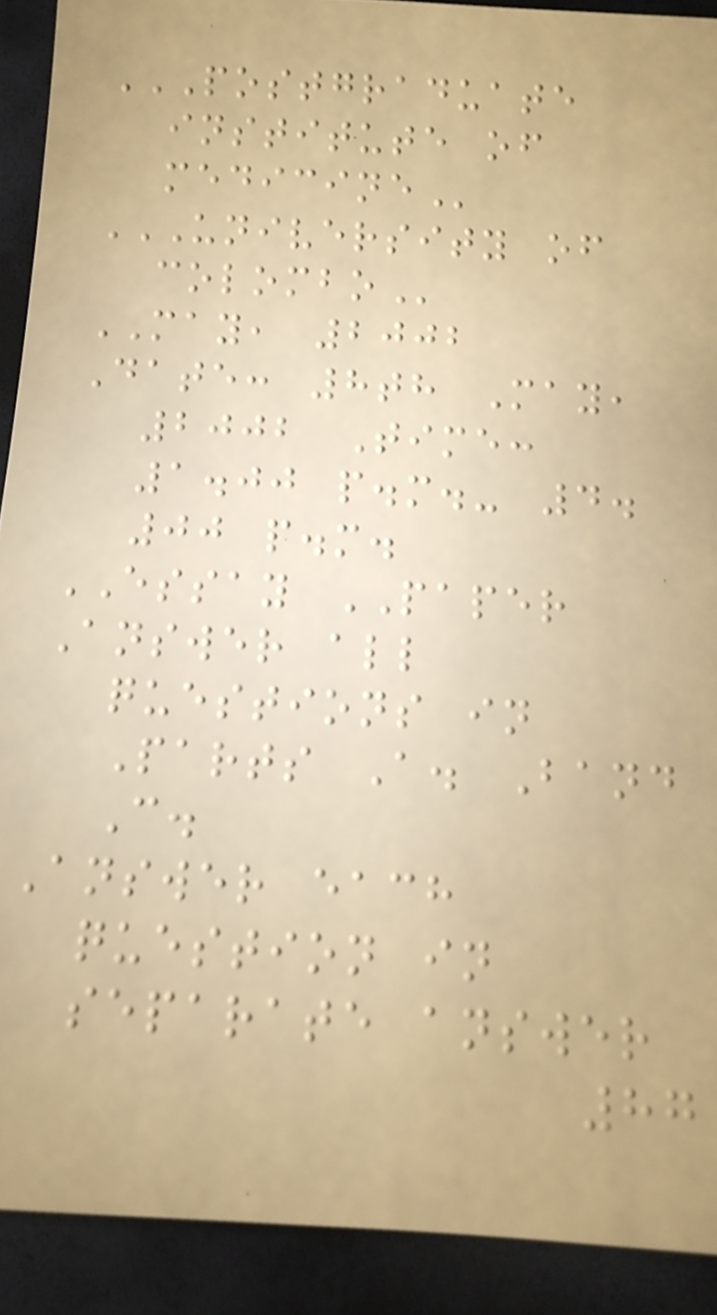POSTGRADUATE
INSTITUTE OF
MEDICINE
UNIVERSITY OF
COLOMBO
MAY, 2002
Date: 8th May,
2002 Time:
1.00 p.m.- 4.
00 p.m.
ESSAY PAPER
Answer all
questions in
Parts A. Band
C.
Answer each
question in
separate answer
87
